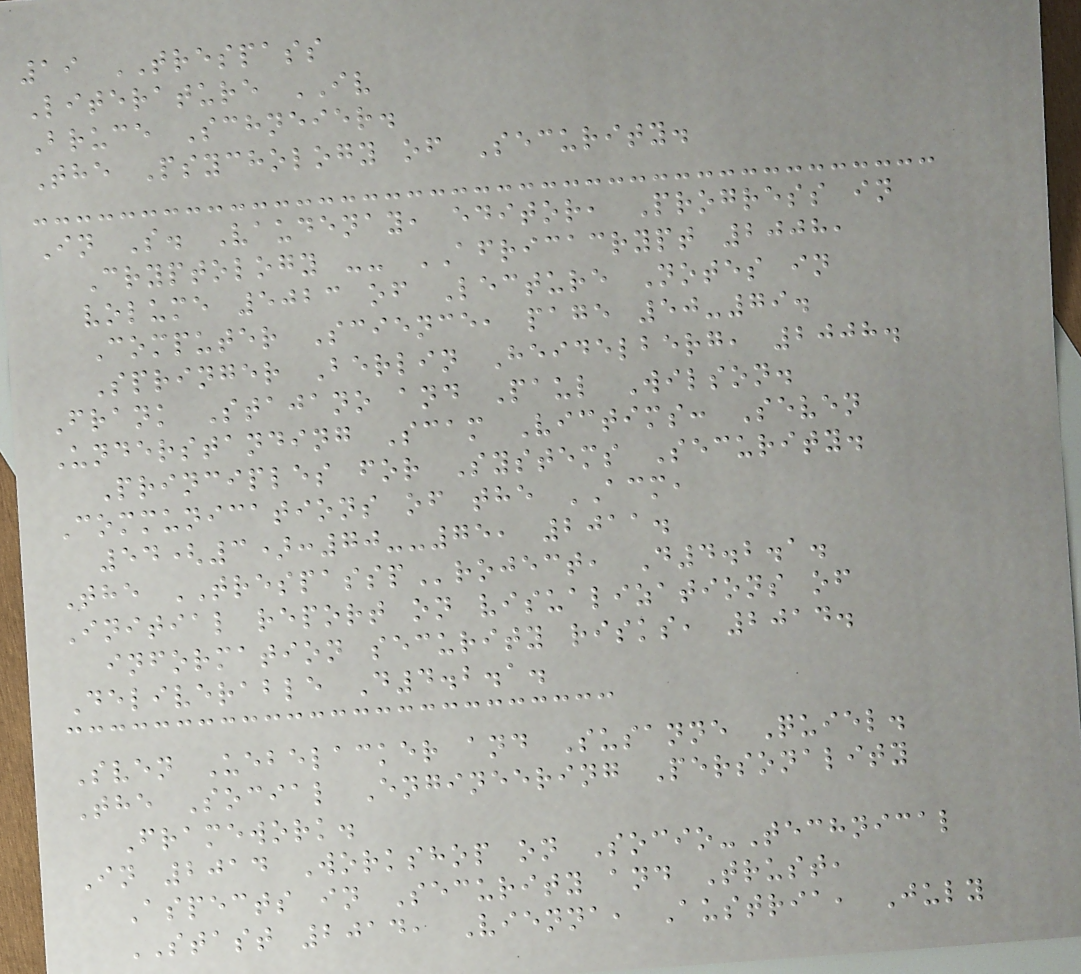19 TRESPASS
Literature IV
Bruce Schneier.
The Psychology of Security.
In S. Vaudenay, editor, Progress in
Cryptology -- AFRICACRYPT 2008,
volume 5023 of Lecture Notes in
Computer Science, page 50-79.
Springer Berlin Heidelberg, 2008.
Frank Stajano and Paul Wilson.
Understanding Scam Victims: Seven
Principles for Systems Security.
Communications of the ACM,
54(3):70--75, 2011.
The TRESPASSProject, D4.2.1.
Initial report on visualizations of
information security risks, 2014.
Deliverable D4.2.1.
Sven Uebelacker and Susanne Quiel.
The Social Engineering Personality
Framework.
In 2014 Workshop on Socio-Technical
Aspects in Security and Trust,
STAST 2014, Vienna, Austria, July
